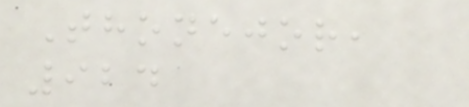Thonejor,
924
